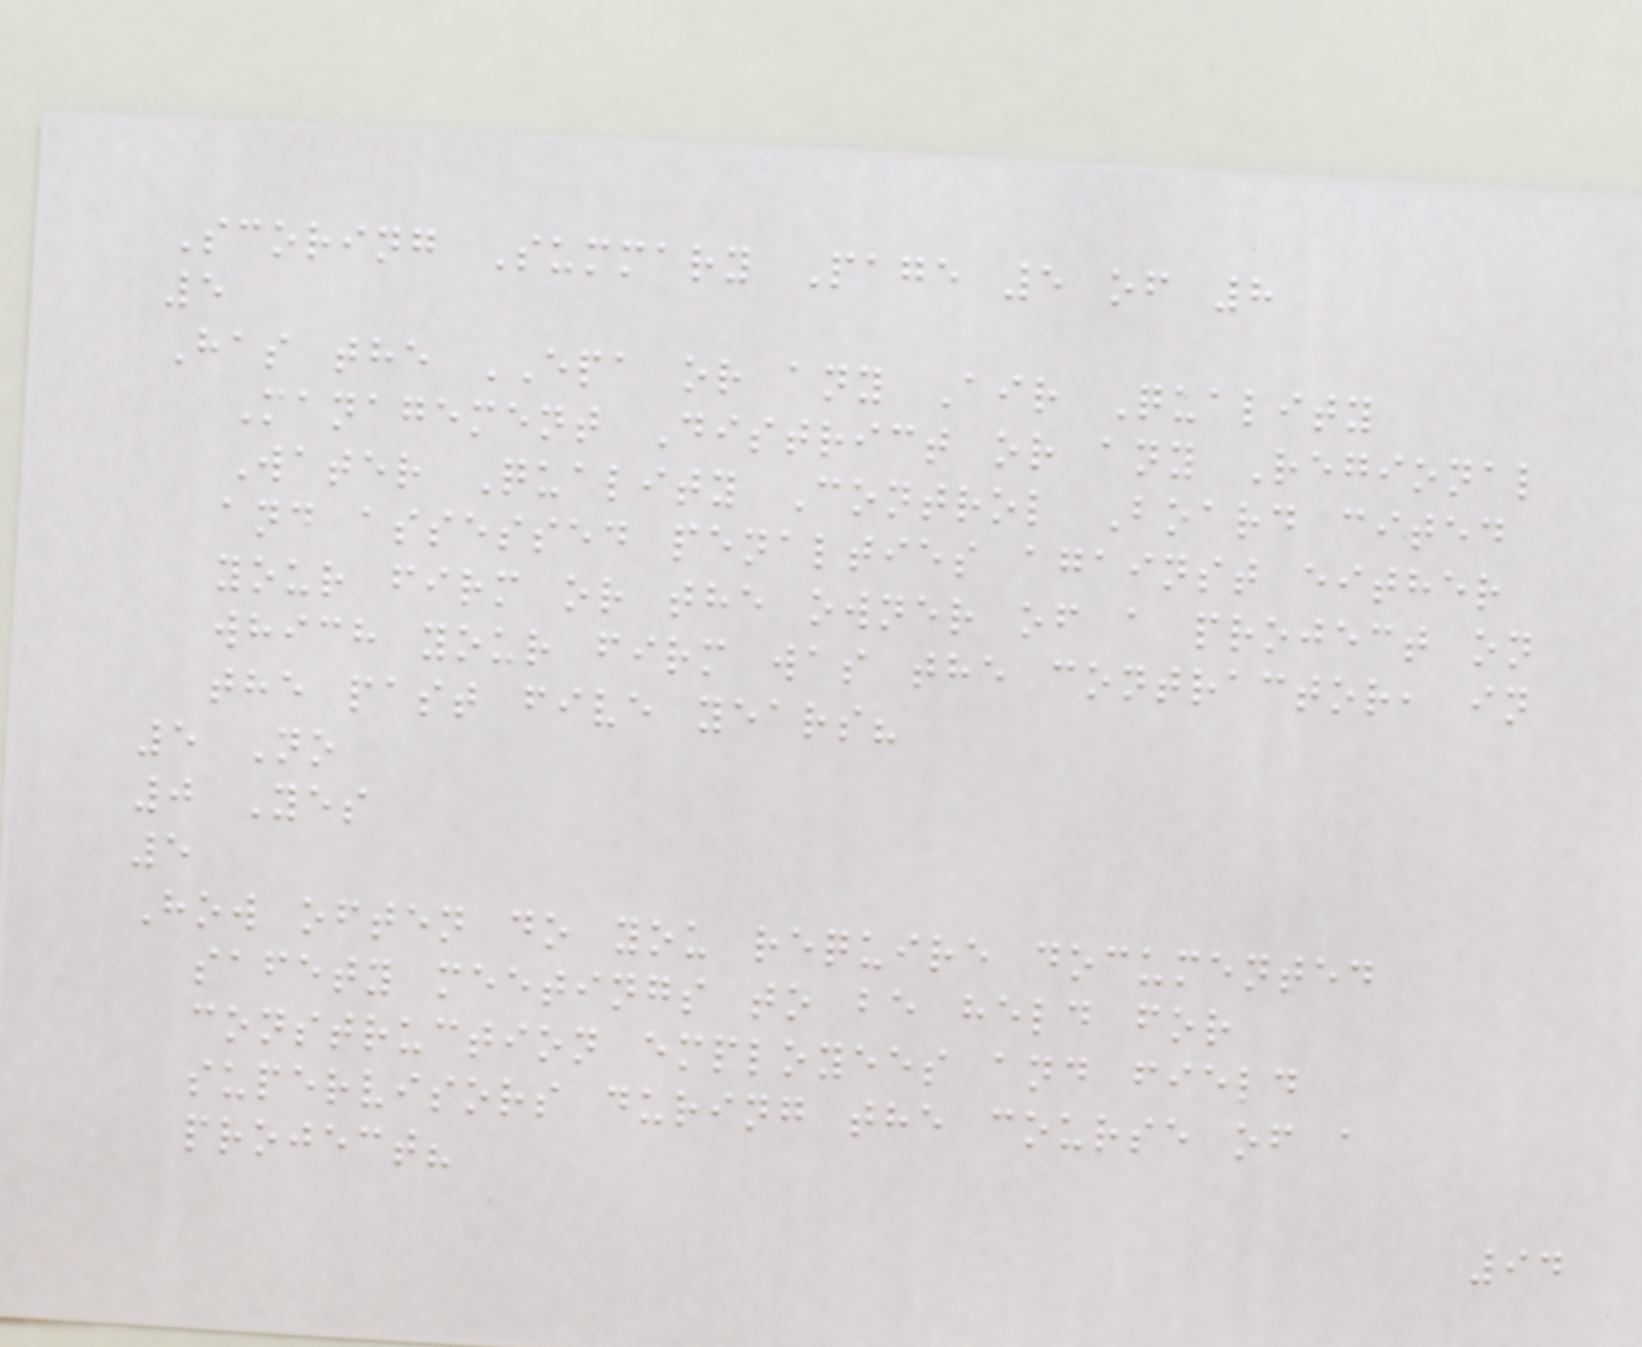Scoring Summary Page 5 of 8
5
Has the EPA or any Air Quality
Management District or any Regional
Water Quality Control Board cited
and assessed penalties against either
your firm or the owner of a project on
which your firm was the contractor, in
the past five years?
5 No
0 Yes
5
How often do you require documented
safety meetings to be held for
construction employees and field
supervisors during the course of a
project?
94
